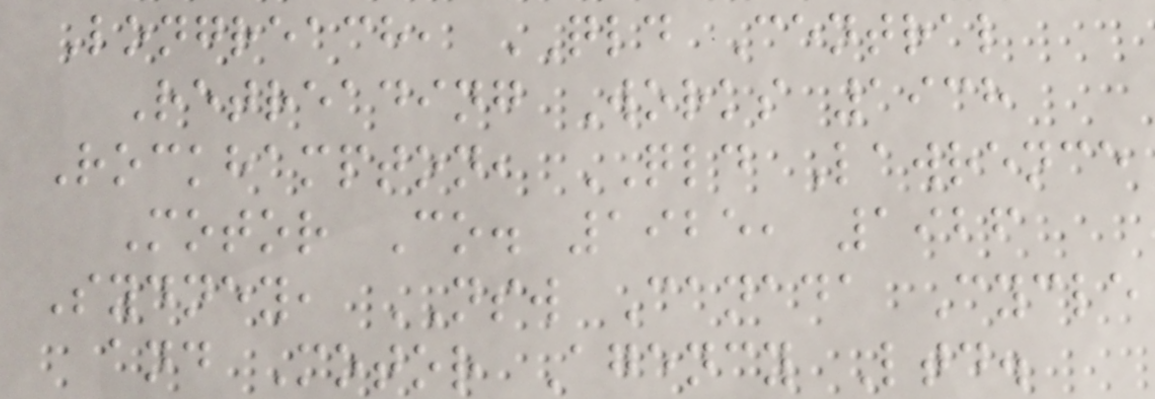Longreach, QLD Central
Retreading Works 1938
Rockhampton, QLD Lawrence
Motor Co. 1925, 1926
Sydney, NSW Canada Cycle
and Motor Agency Ltd.
